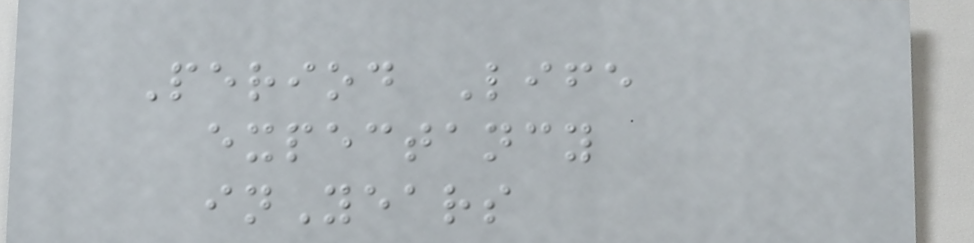Period Life
expectancy
inYears
